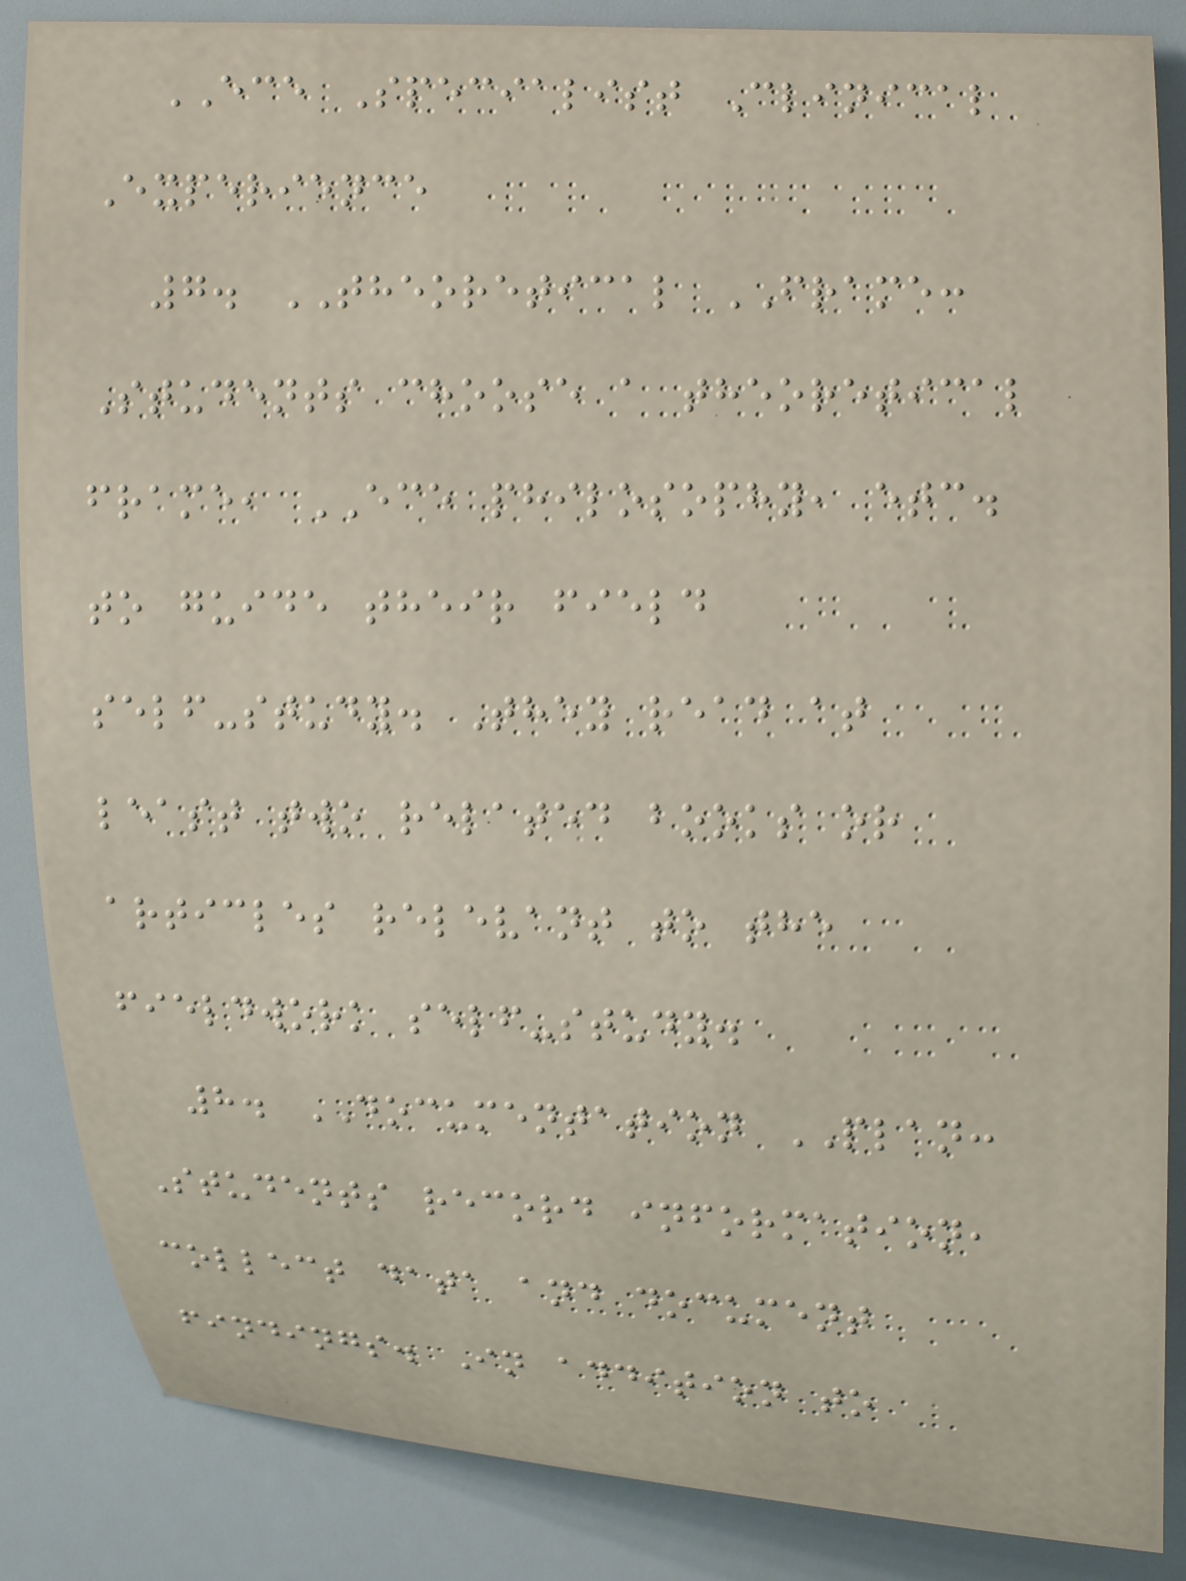ECE Specialist Clinical
Experience
7. THEORETICAL FRAME:
Students choose a theoretical
frame, ECE philosophy, etc.
to guide their field
self-study. They read at
least two related books or
articles relevant to the
fieldwork self-study.
8. DOCUMENTATION PLAN:
Students record information,
collect data and document
findings. In addition to
